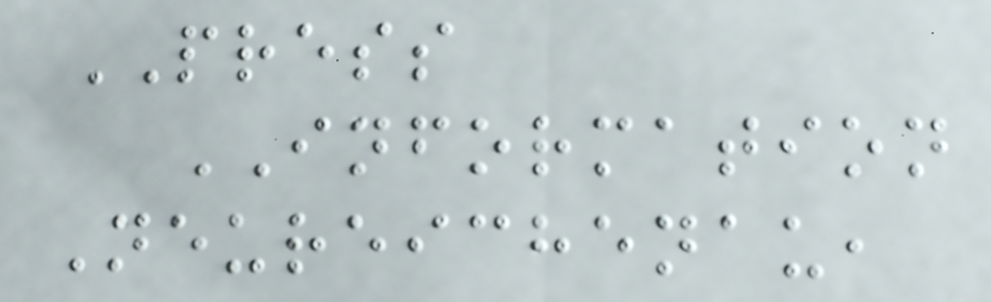PRESS
INFORMATION
Neureichenau,
